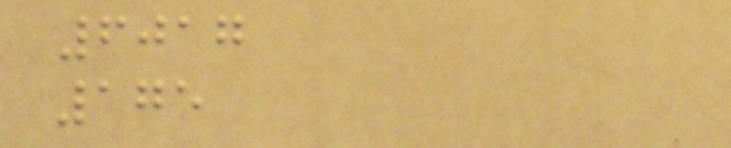6017
175
